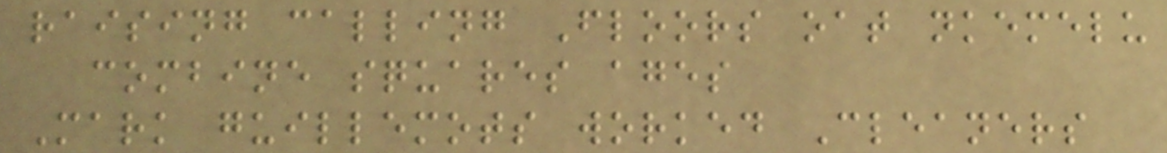raising calling Floors oat nkemelu
combine squares ages
Mark guillemots worked Cleaners
